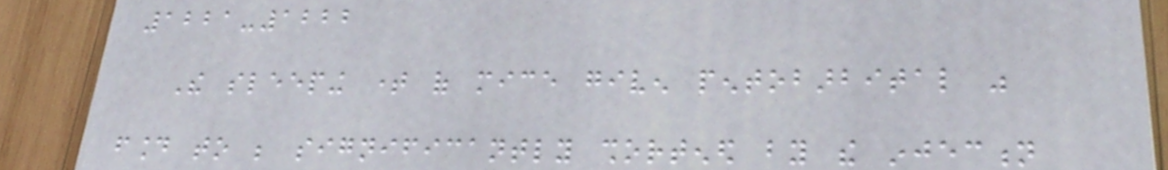1221-1222
The sleeping time of mice given pentobarbital was
found to be significantly shortened by the injection
